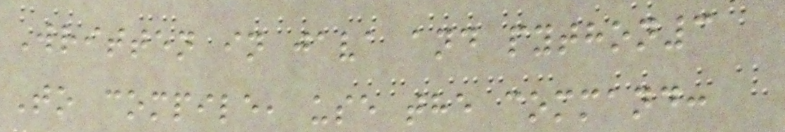Written in java and python3
To compile, use the command:
